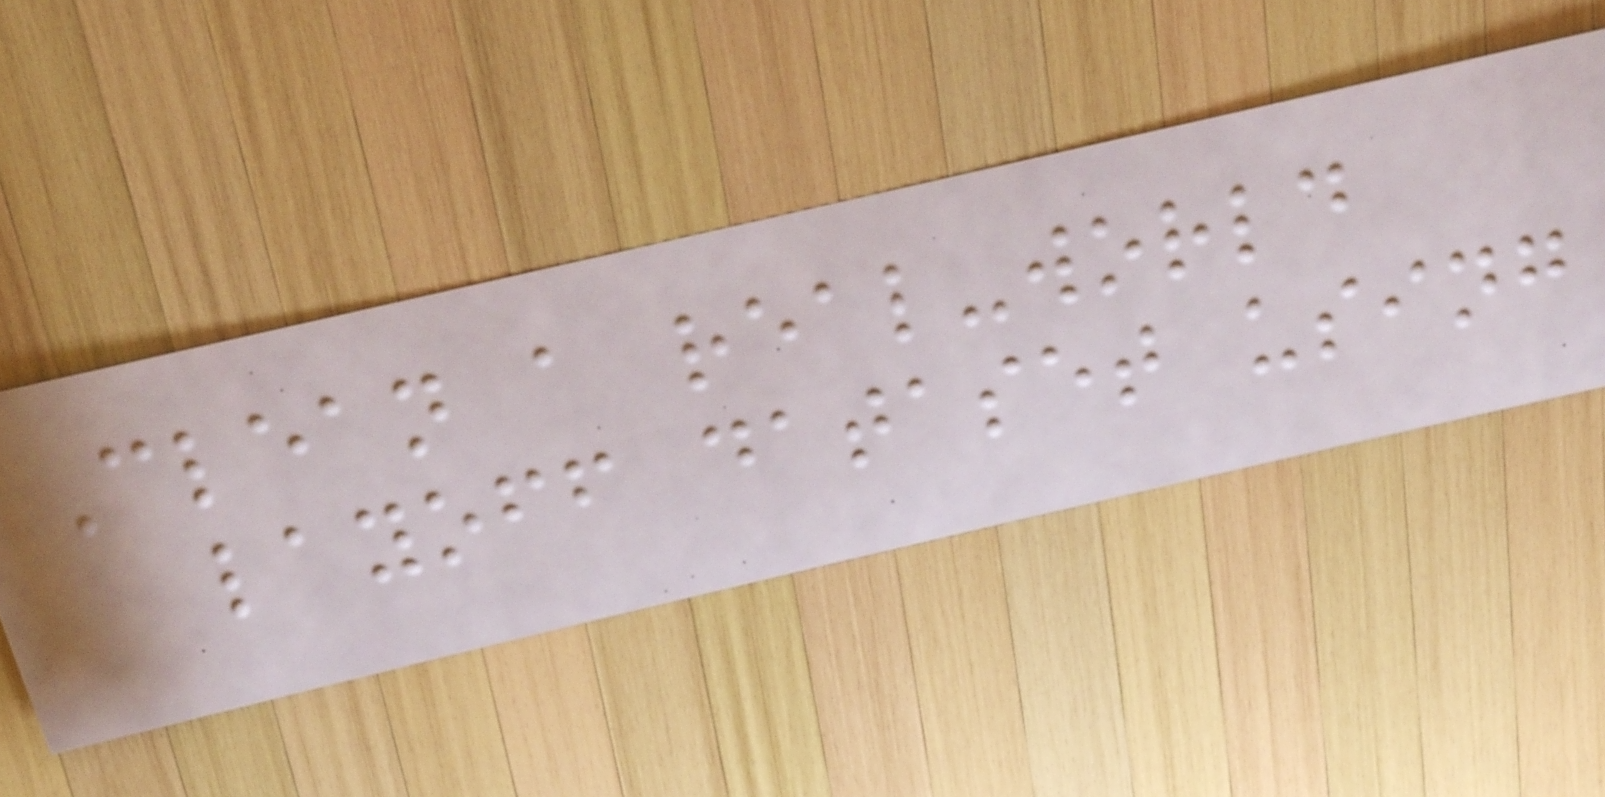Clean a real-world
layoff dataset using
